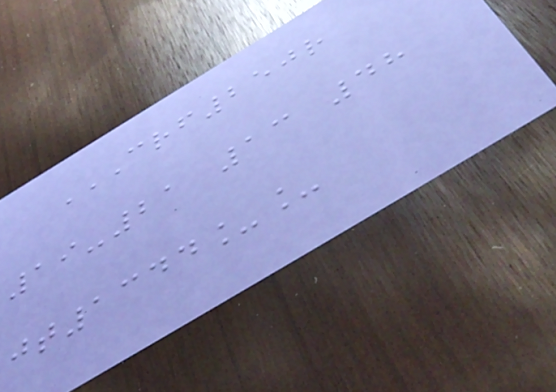CRF250R
19-21 13 48
JT1344__
